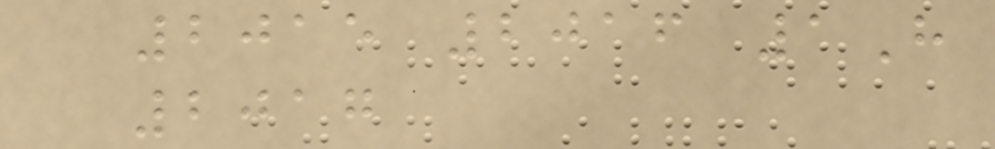2015 2016 1H
2017
